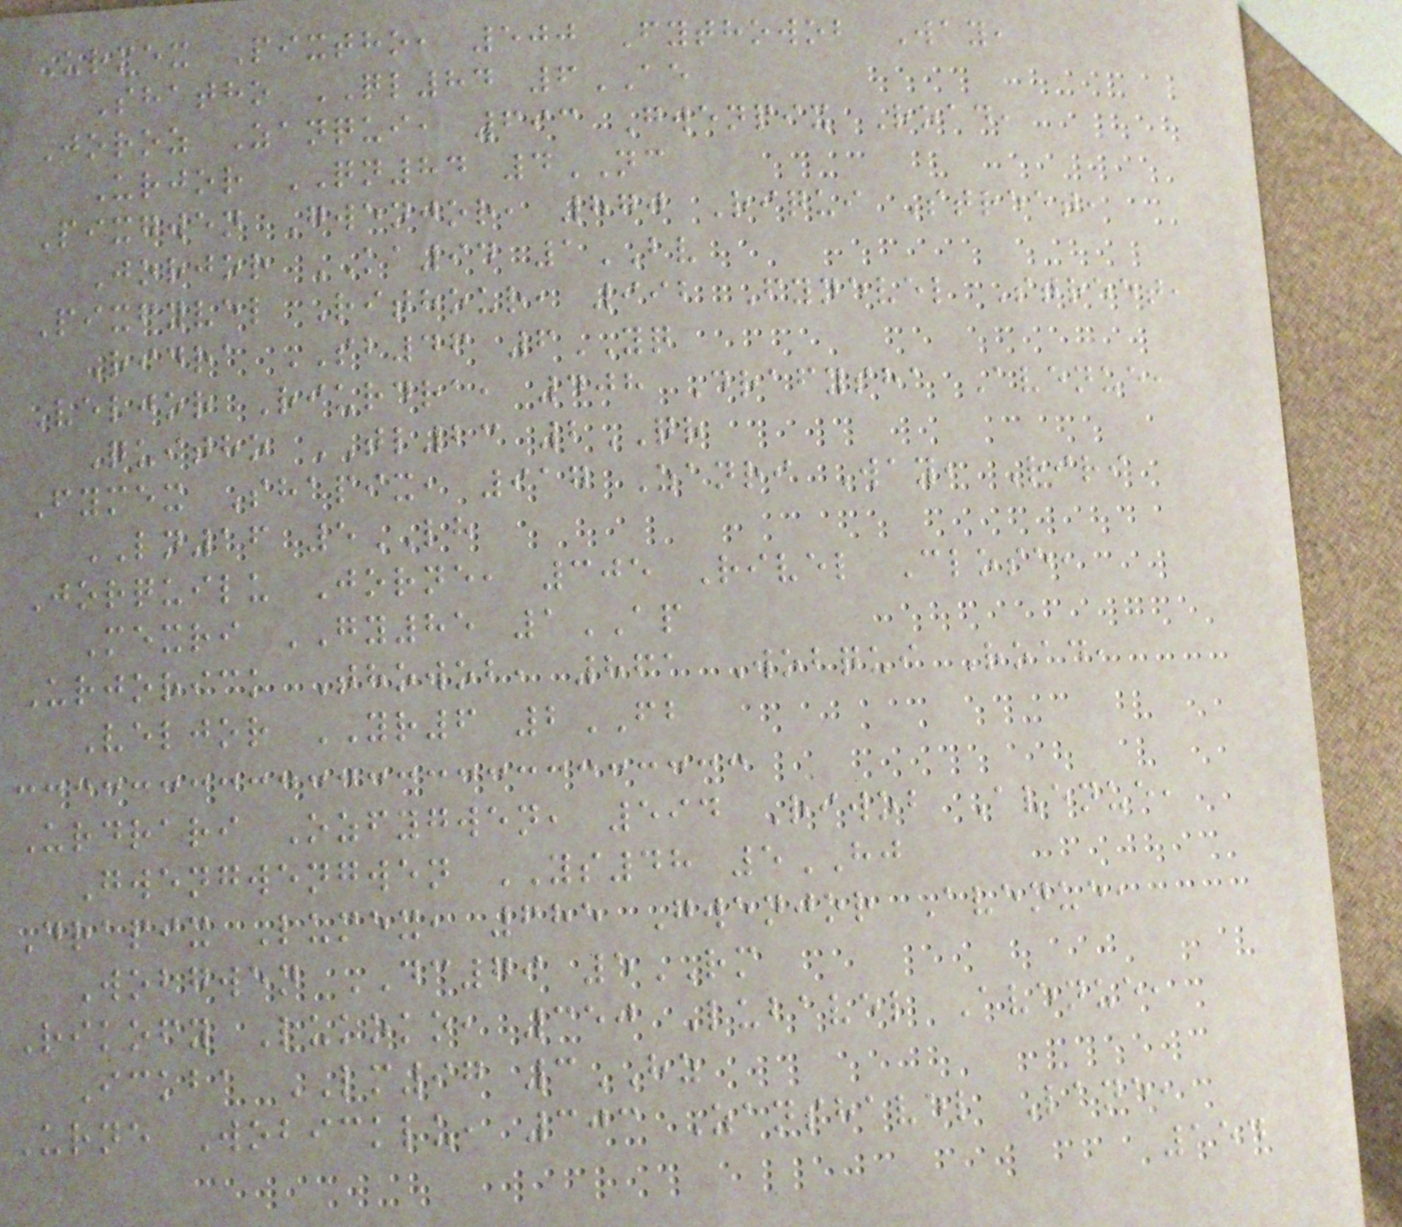Urmex Pixtho, 500 Fythowob Way,
Shatho QL84 6AE
Joroz Zanqui, 693 Gwenpix Road,
Urjor QN84 4NC
Pixgwen Gwenjor, 870 Riqui Street,
Jorjor KA94 1BV
Pixfyvel Rithour, 992 Fynevel Street,
Ridra SB46 6YQ
Veljor Riurdra, 408 Drafysha Avenue,
Quitho TL23 2QR
Fymex Shapix, 917 Zanri Way, Riri
LN16 5LH
Jorquilu Jorne, 305 Rivel Close,
Mexri GY85 1AP
Urjorick Thowob, 861 Wobqui Road,
Veljor YR6 2FB
Urdrari Ozfygwen, 594 Riwob Avenue,
Gwengwengwen YS48 5HJ
Drapix Lumex, 685 Gwenjor Avenue,
Wobgwen DC79 5RM
Rikofy Lukoko, 350 Lubavel Avenue,
Ickba LM97 3HZ
Urne Wobicklu, 303 Zanshavel Lane,
154
